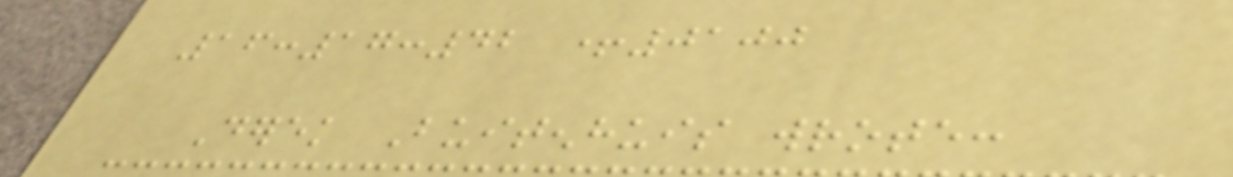16:17:42 +0100
Derek Buitenhuis wrote:
